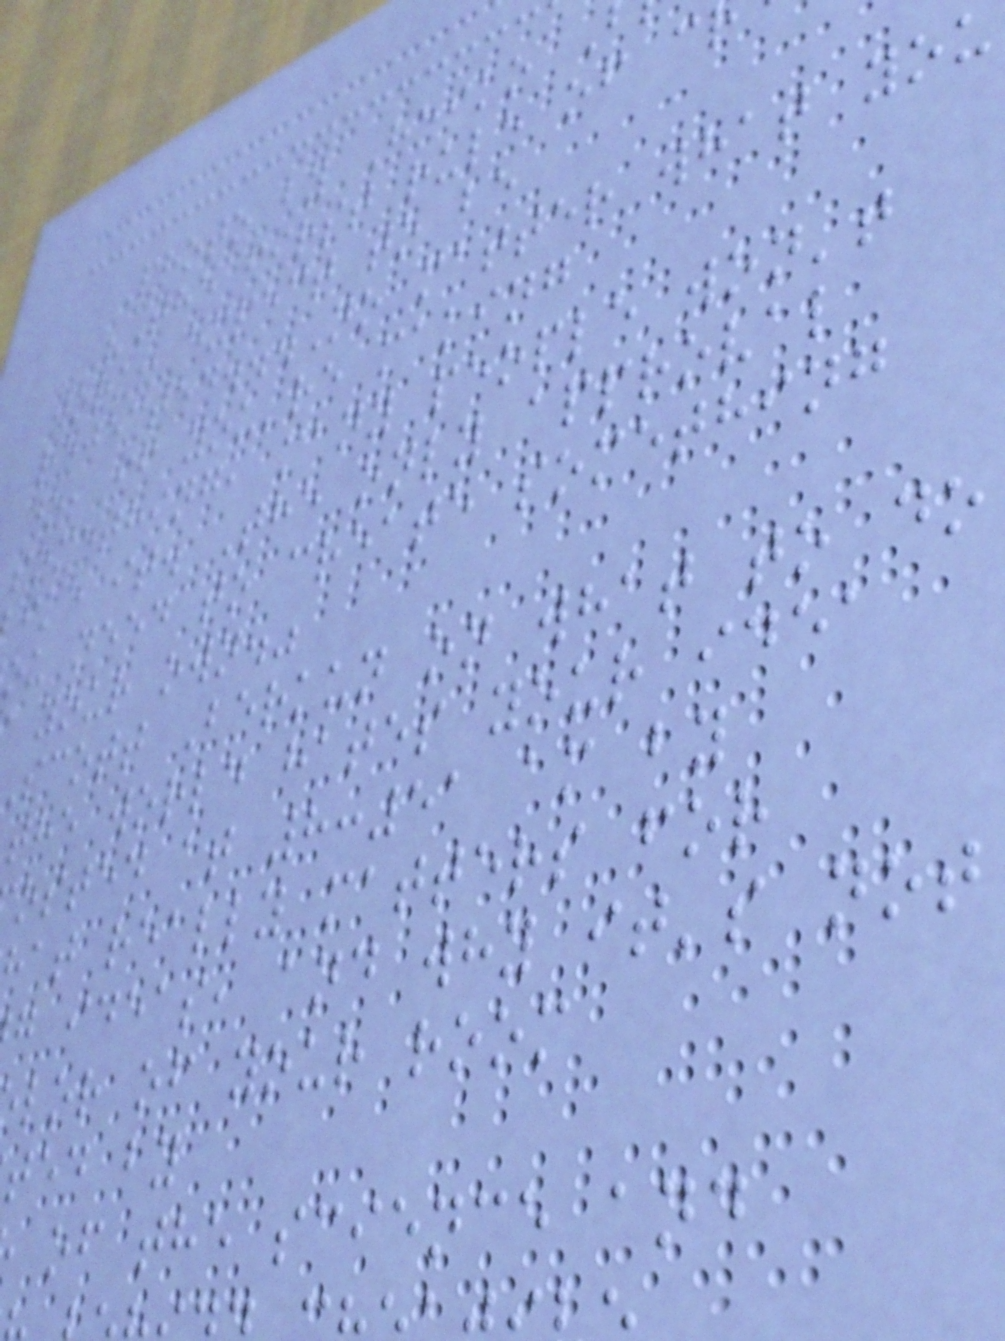Photo by Heiko
"The first rule of c
work: expect to be
rejected...No matter what you
do, if you're making
something, many people won't
ike it. The only approval
ou need to create something
your own."
scott Berkun on what to do
the world hates your idea
osted at 8:51 am by
hat really matters for
g ideas, and why it's not
lor of your room
ted by
of the science and
